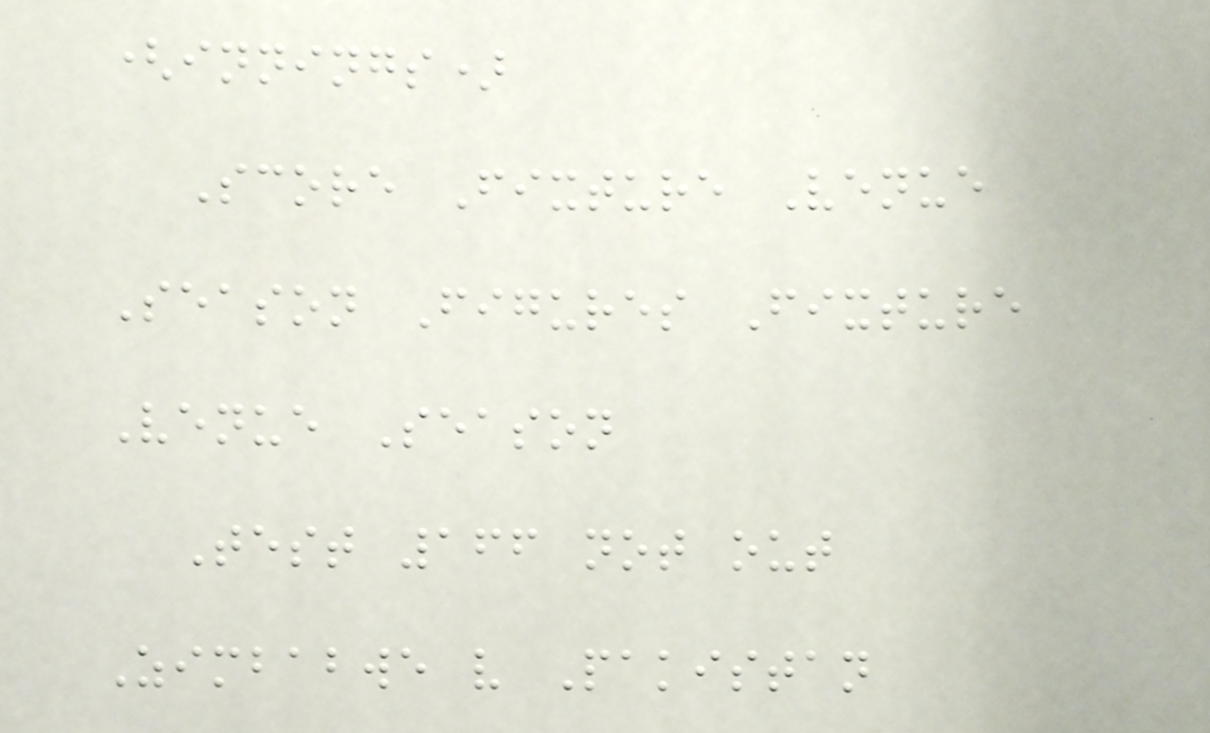(innings)
Score Fixture Venue
Season Figures Fixture
Venue Season
Test 166 not out
Zimbabwe v Pakistan
